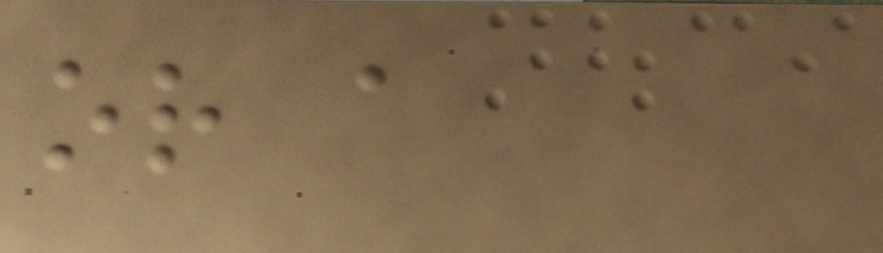or a
